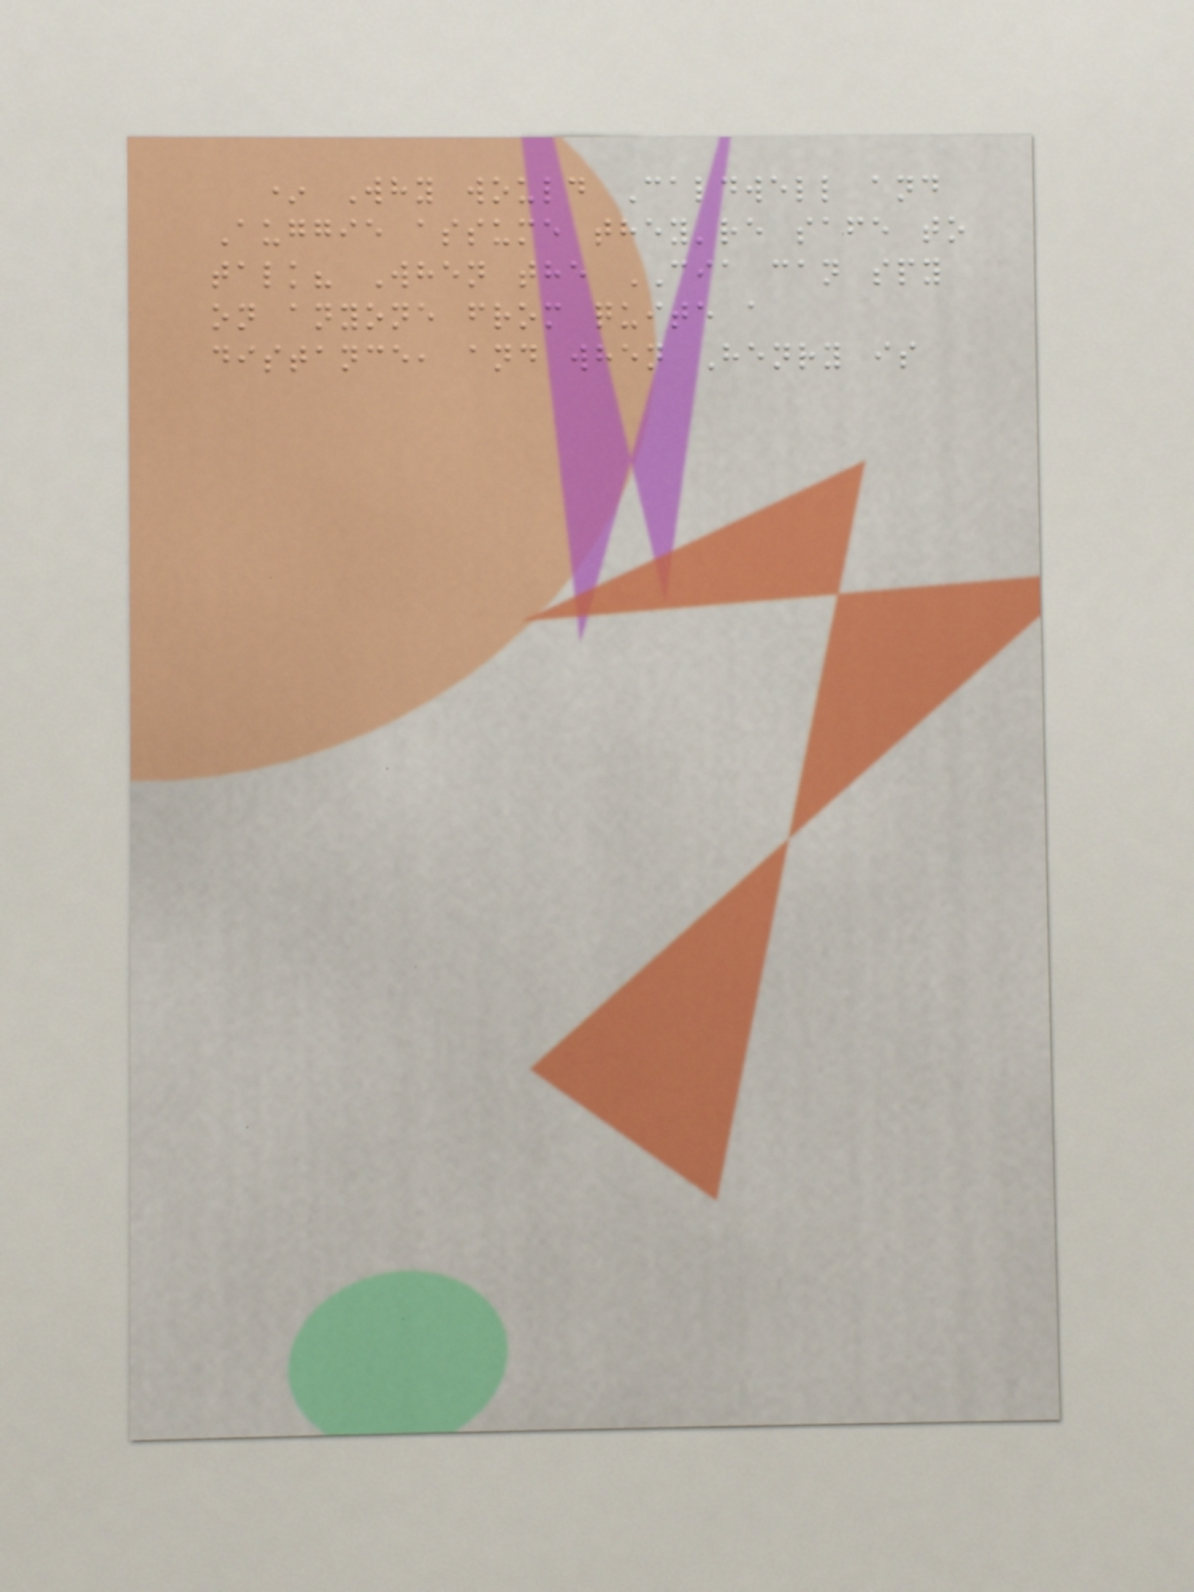* Why would Caldwell and
Auggie assume they're safe to
talk? When the CIA can spy
on anyone from quite a
distance, and when Henry is
